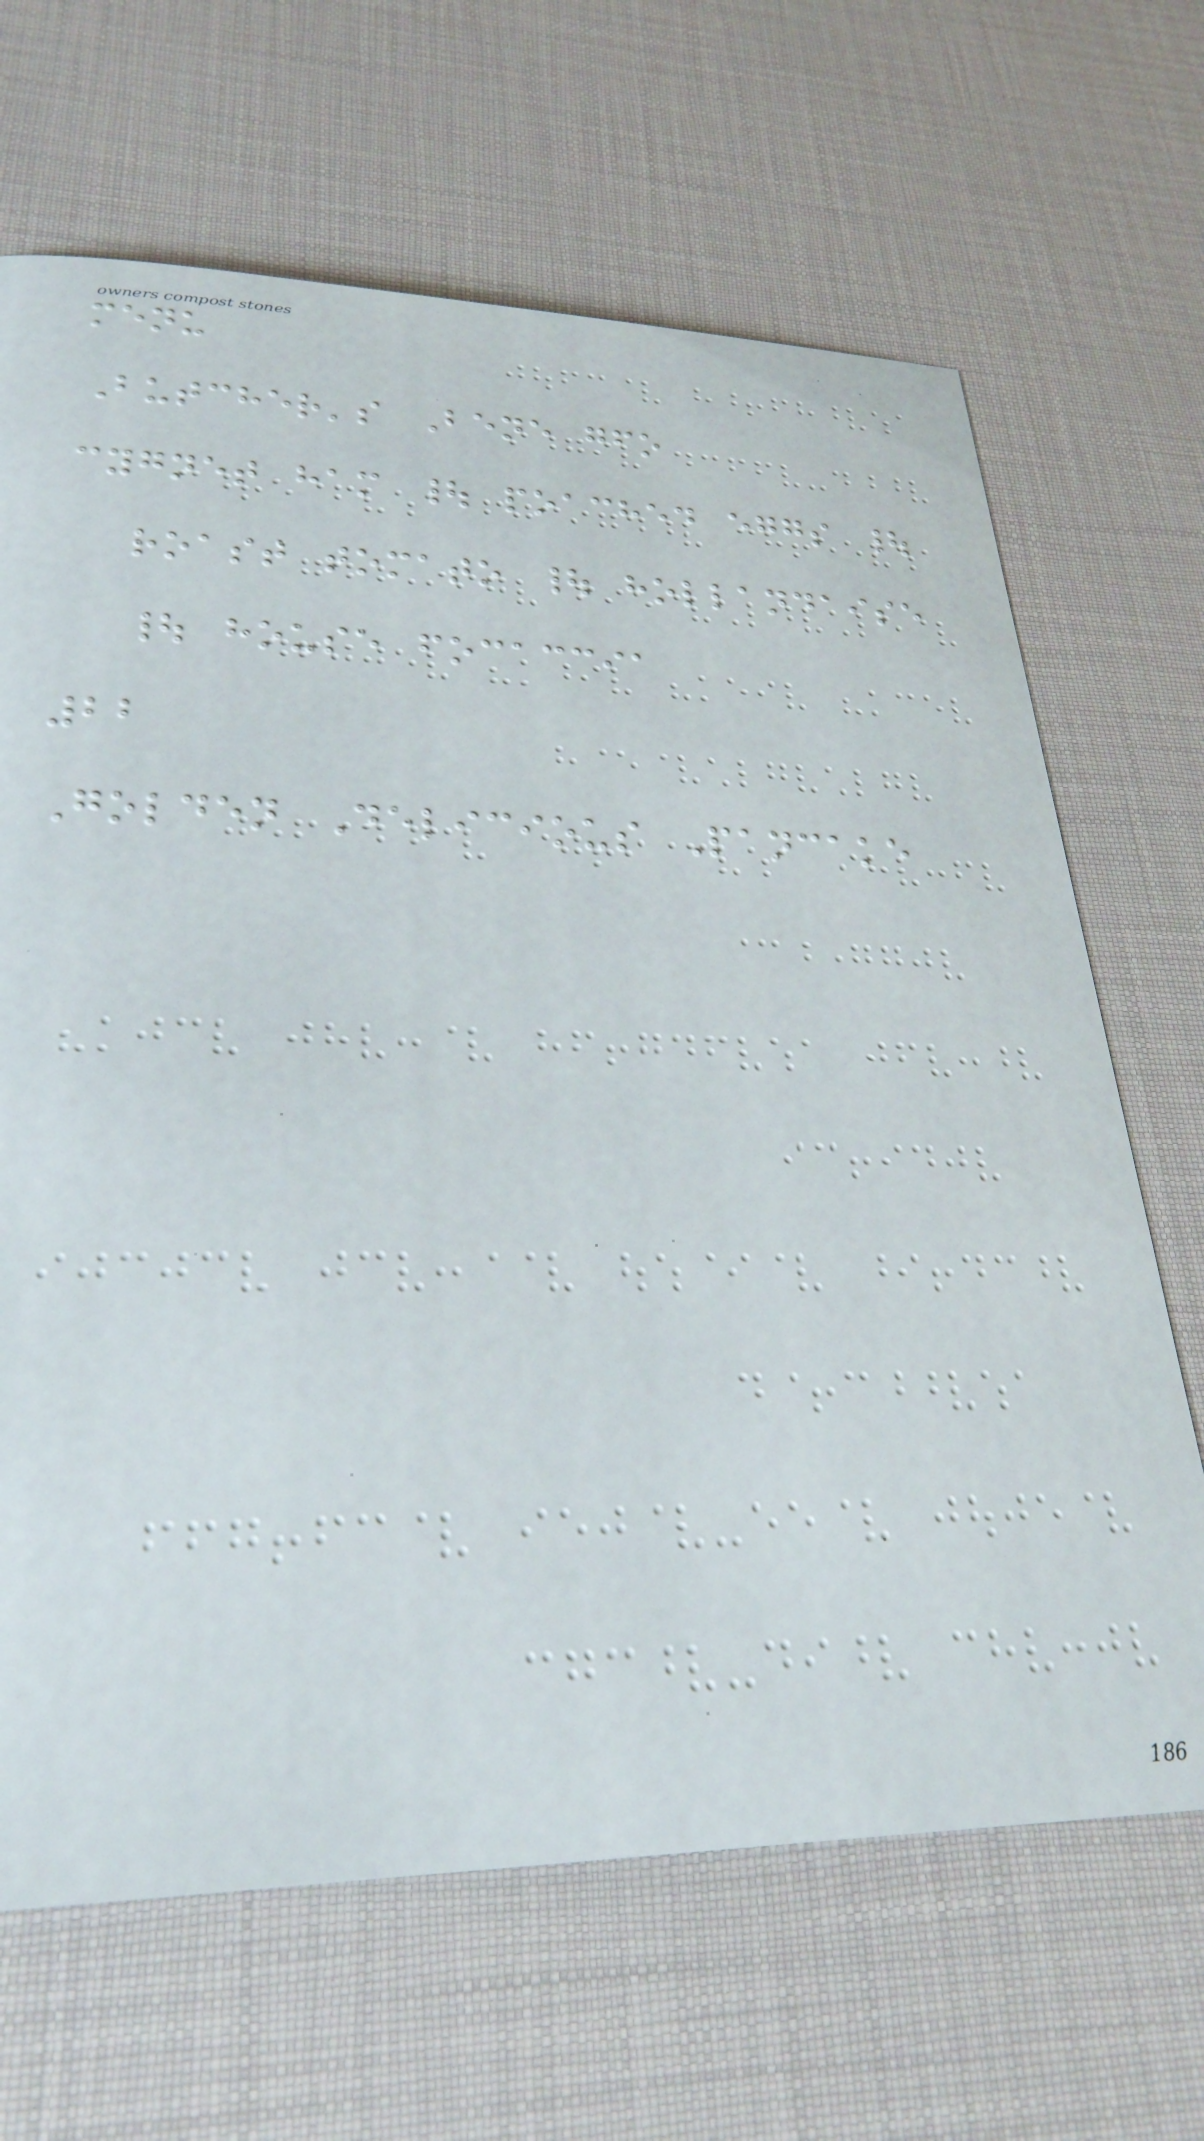menu
Butcher's Bene gfo
cygnet ham | poached eggs |
roast tomato | hollandaise
| house focaccia
22
Golden Delicious Pancake
